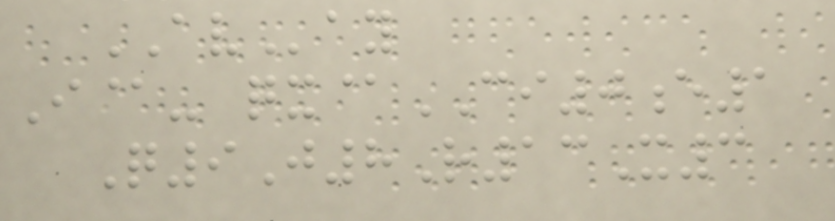AVay
I@- qx@CI0e1
Q9J8R13X3
